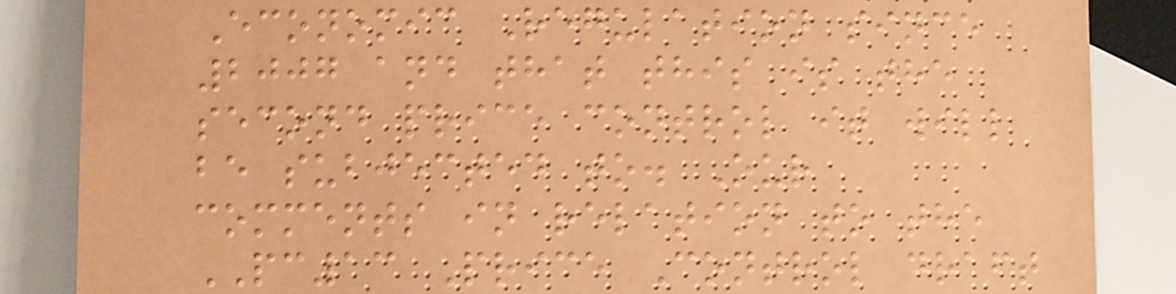Economic Regulation since
2007 and that this is the
second price control it will
be subjected to. Our
comments in relation to the
PC13 Price Control draft
